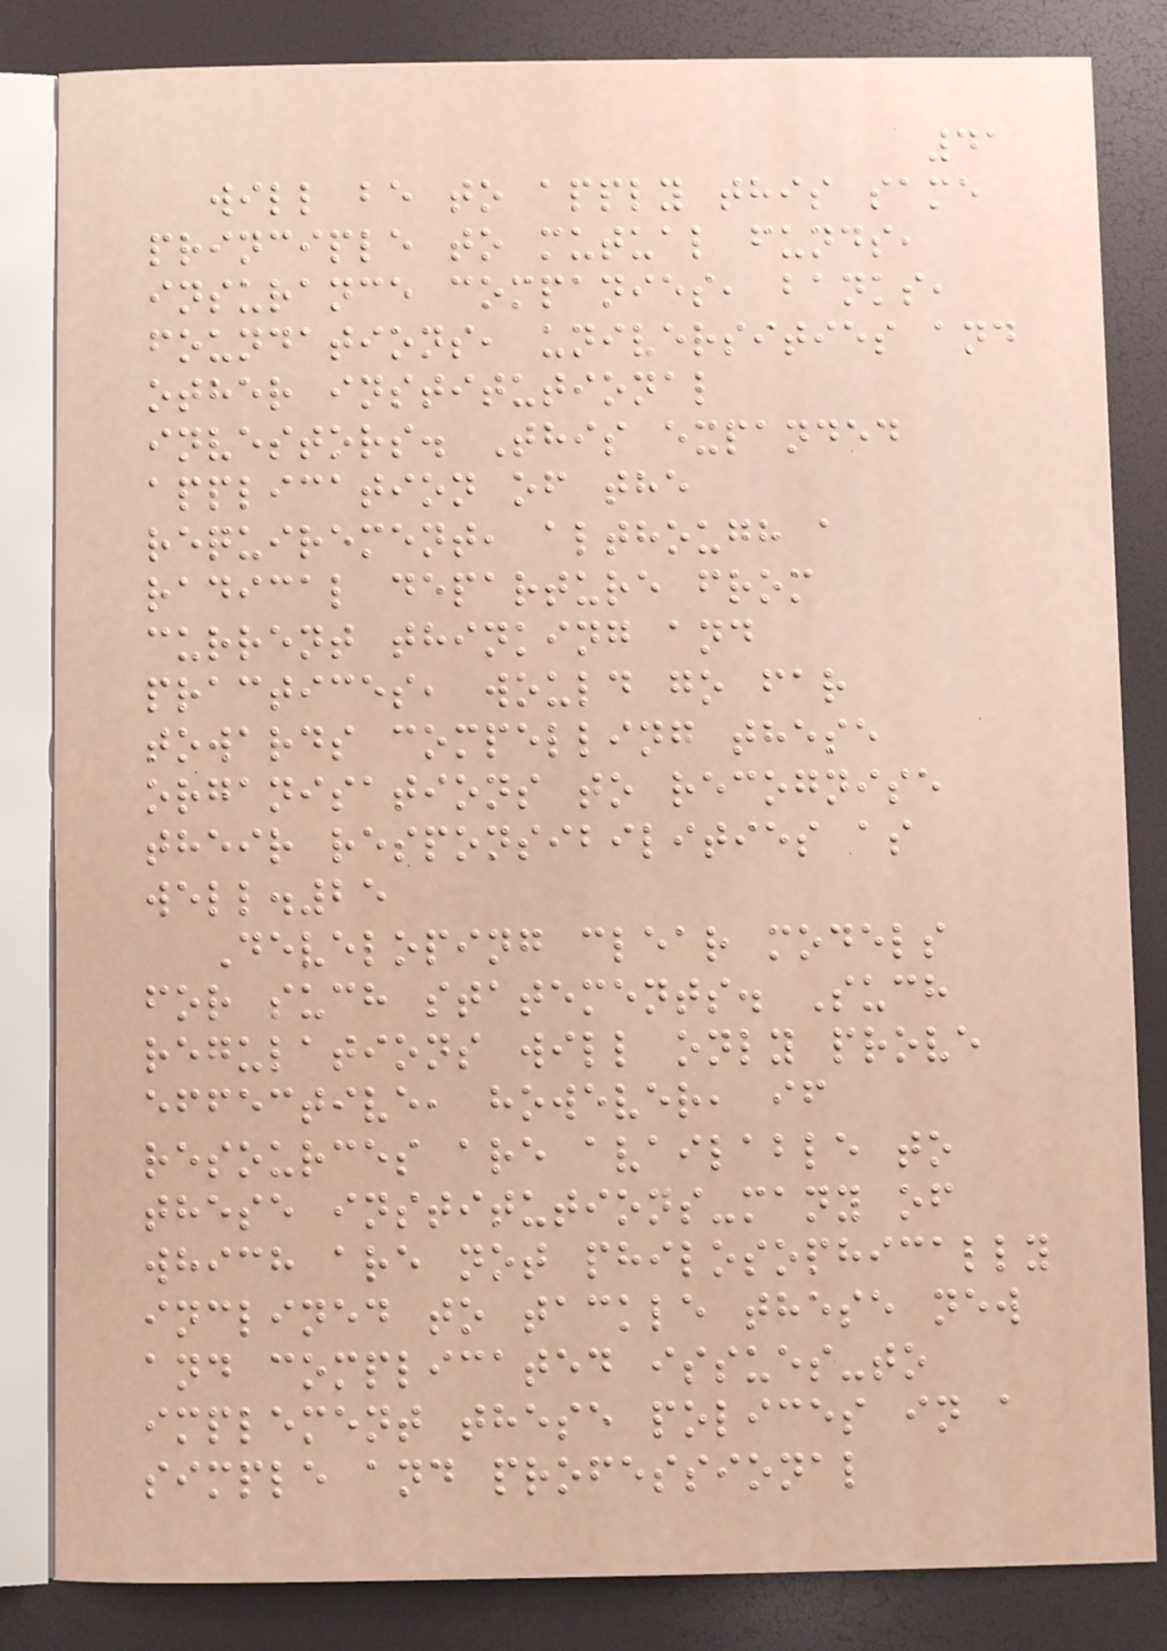41
will be to apply this same
principle to mutual funds,
insurance companies, banks,
foundations, universities and
other institutional
investors. This expanded
application of the
requirement, although a
radical departure from
current thinking and
practices, would go far
towards compelling these
organisations to recognise
their responsibilities as
well.25
Developing clear models
for such statements. Such
regulations will only prove
effective, however, if
resources are available to
these institutions-many of
which are not philosophically
inclined to tackle these new
and complicated issues-to
implement these polices in a
simple and professional
